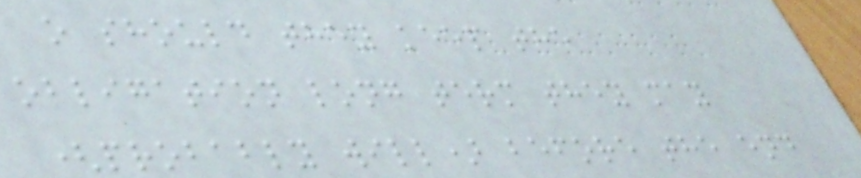o should they keep the
obligation long term they may
(probably will) before the end
